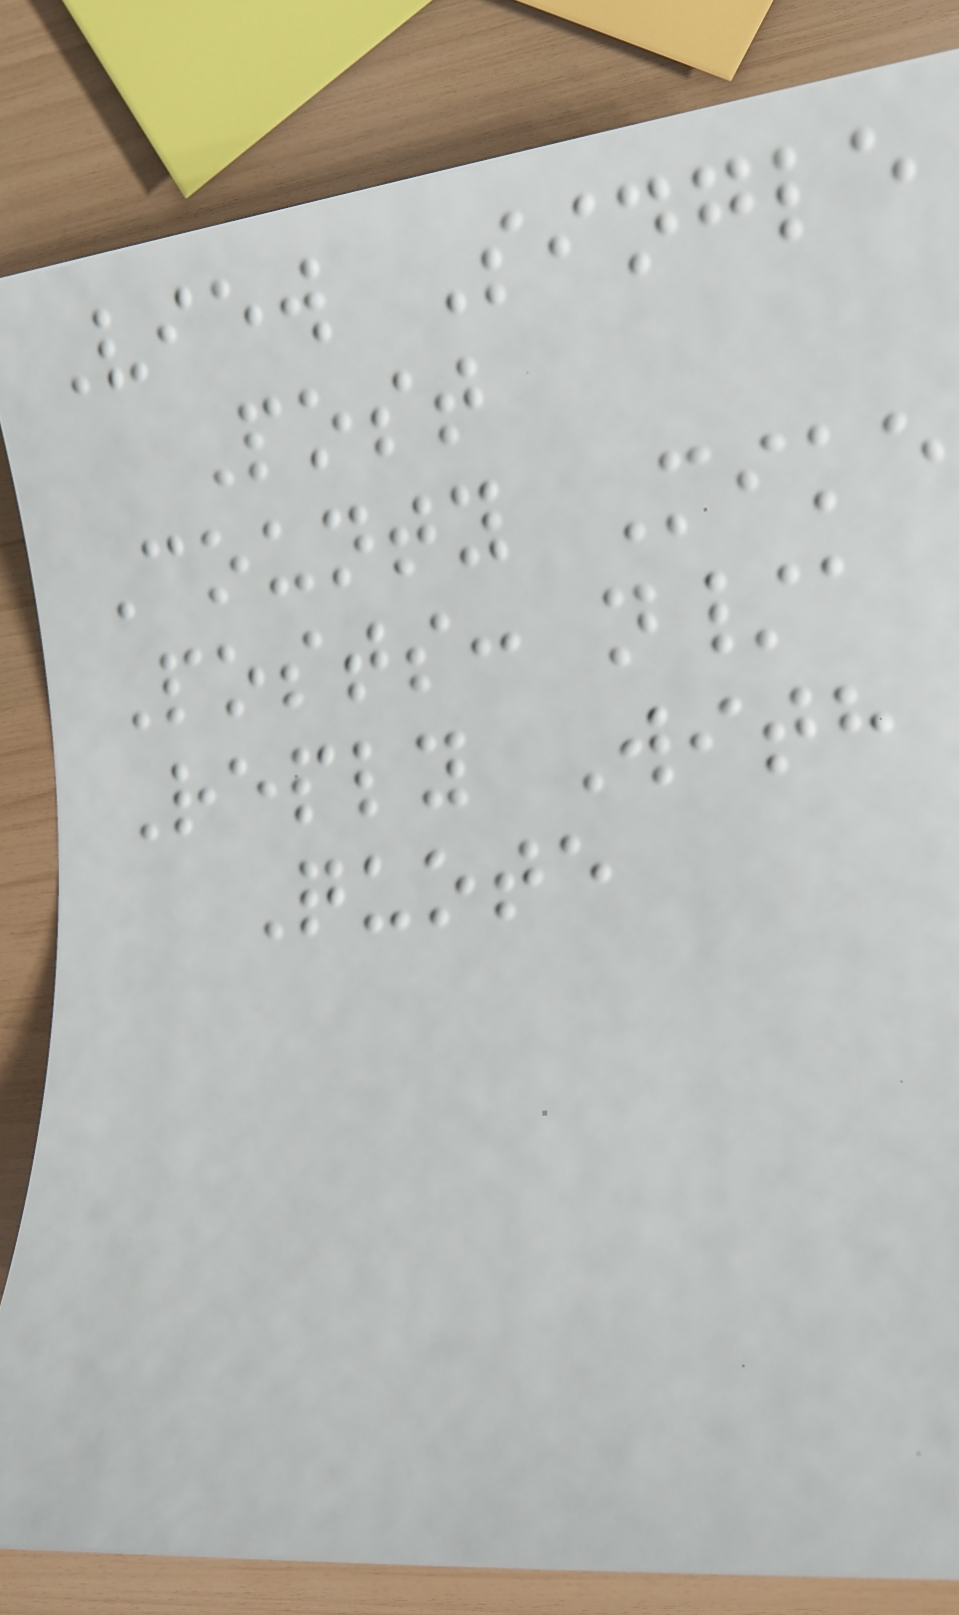View Single
Post
County Mike
Posts: n/a
Reply With
Quote
